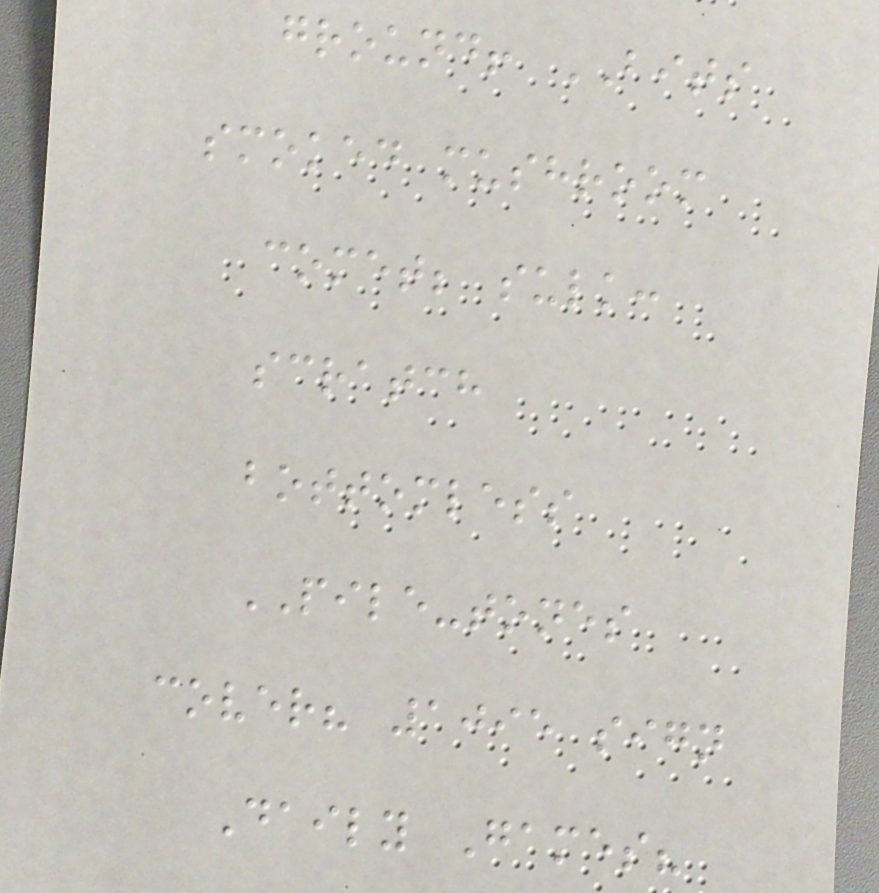ground! BITS
smoked mushroom
comet; sulk:
scratch
bottomless
PILE-tones
cover? 1095 sign
Daily Games?
